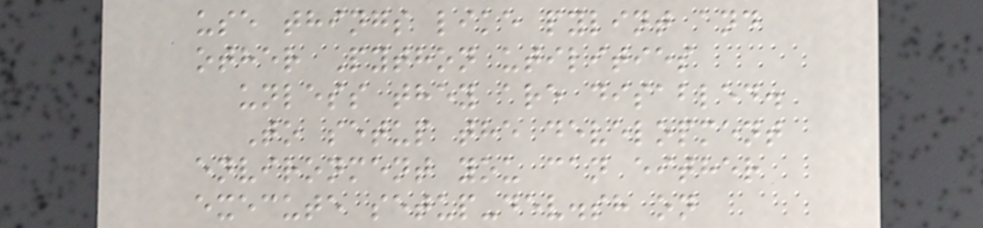use things like pylint and
other Python utilities
unless they are disabled.
To setup the development
environment you can either
execute setup-dev.sh on
